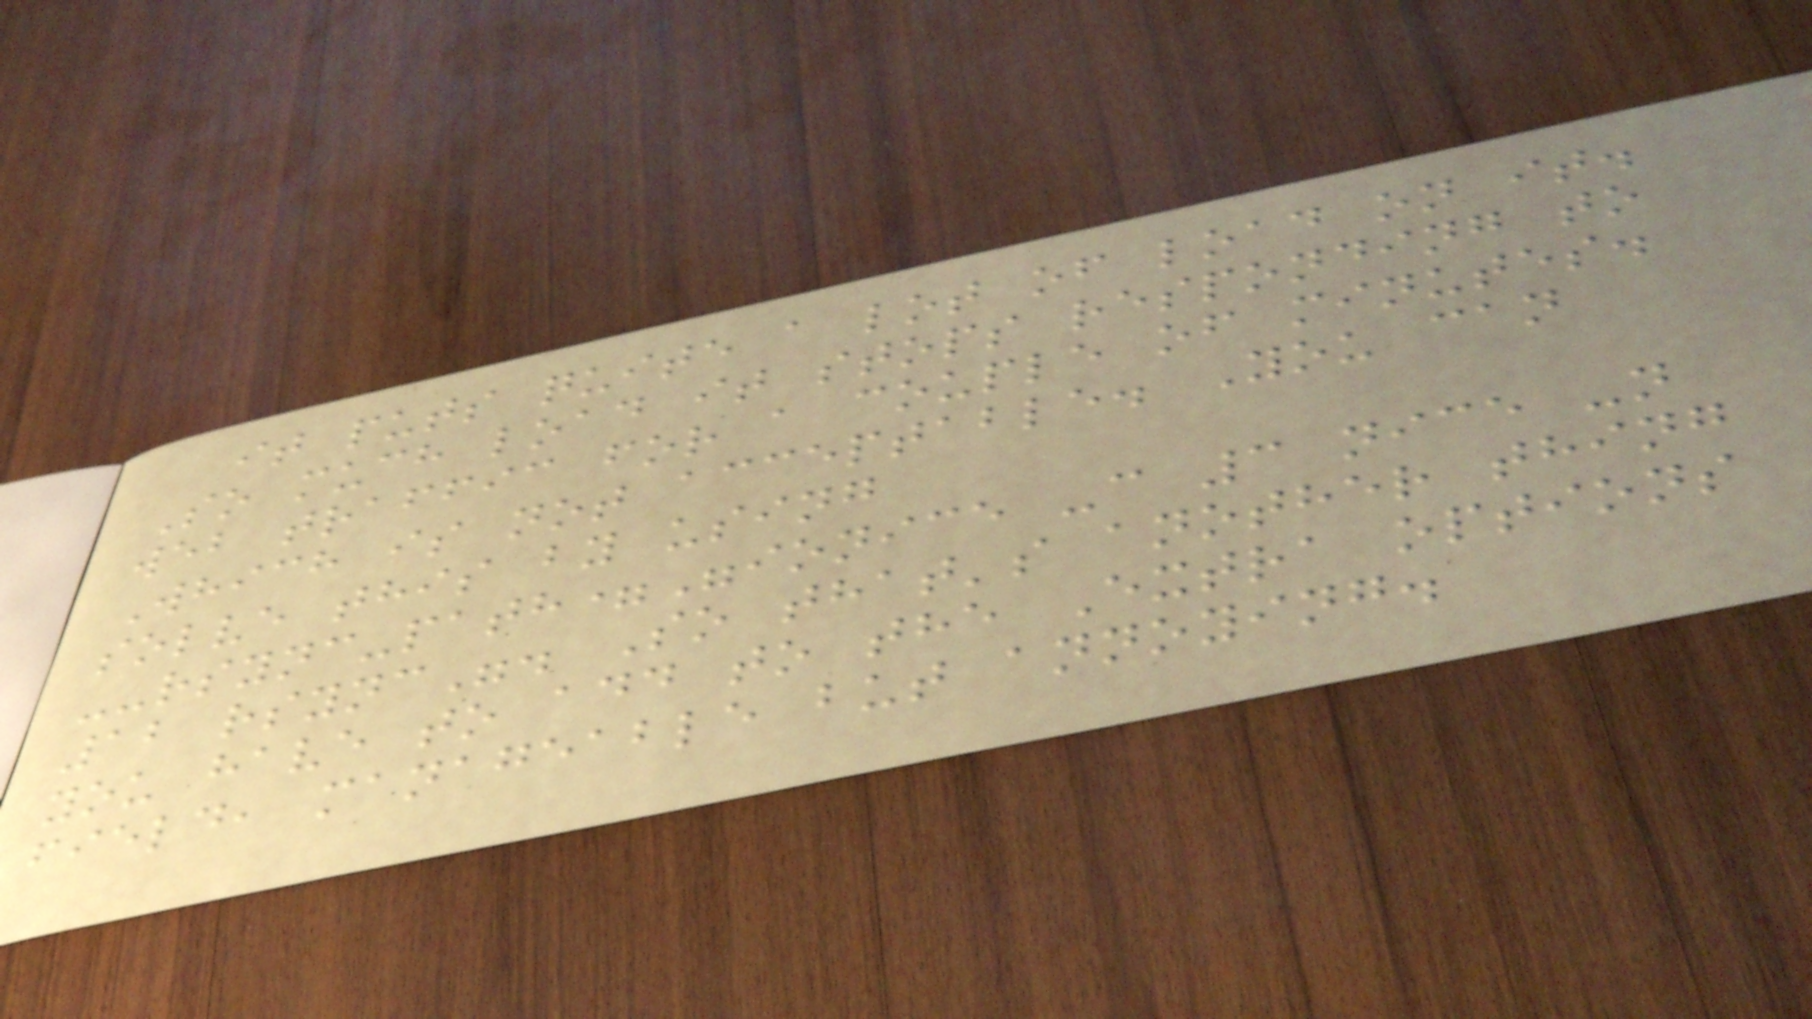it puts quite a lot of load on it.
So much load it stops responding to
web traffic for a couple of minutes.
Which is not acceptable. You can
solve this by using
--rsync-path="ionice -c 3 nice -n
12 rsync". So that's another thing
you have to add to the Extra options
field, manageable but annoying.
